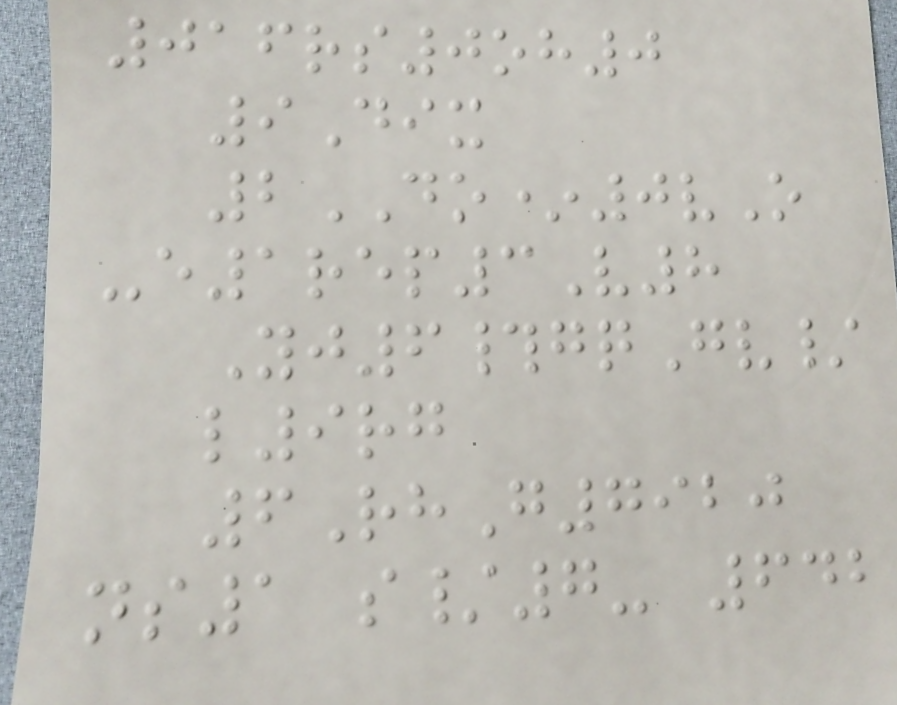016rs0oh0
9Dix
2DO*0vO
-e1rep3V8
Yj6#gqGv/
l9rg
6RhG7920
ns1 s/7- 642
